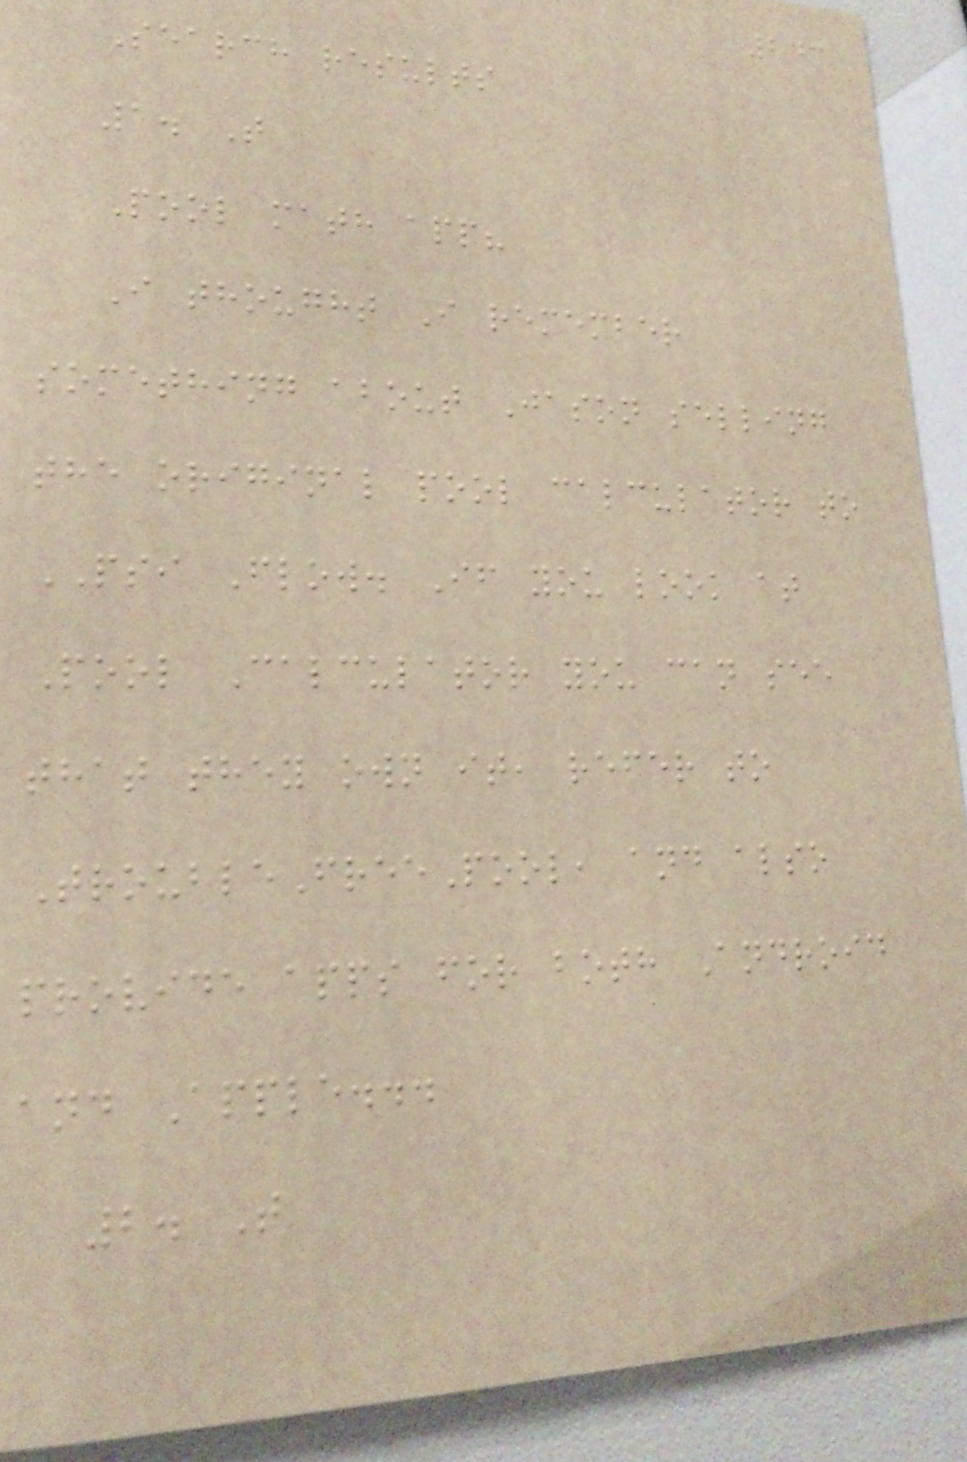243
Search results
1. T
Pool math app?
I thought I remember
something about Jason selling
the original pool calculator to
PSI Flow. If you look at
Pool Calculator you can see
that they own it, refer to
TroubleFreePool, and also
provide apps for both Android
and Apple...
2. T
